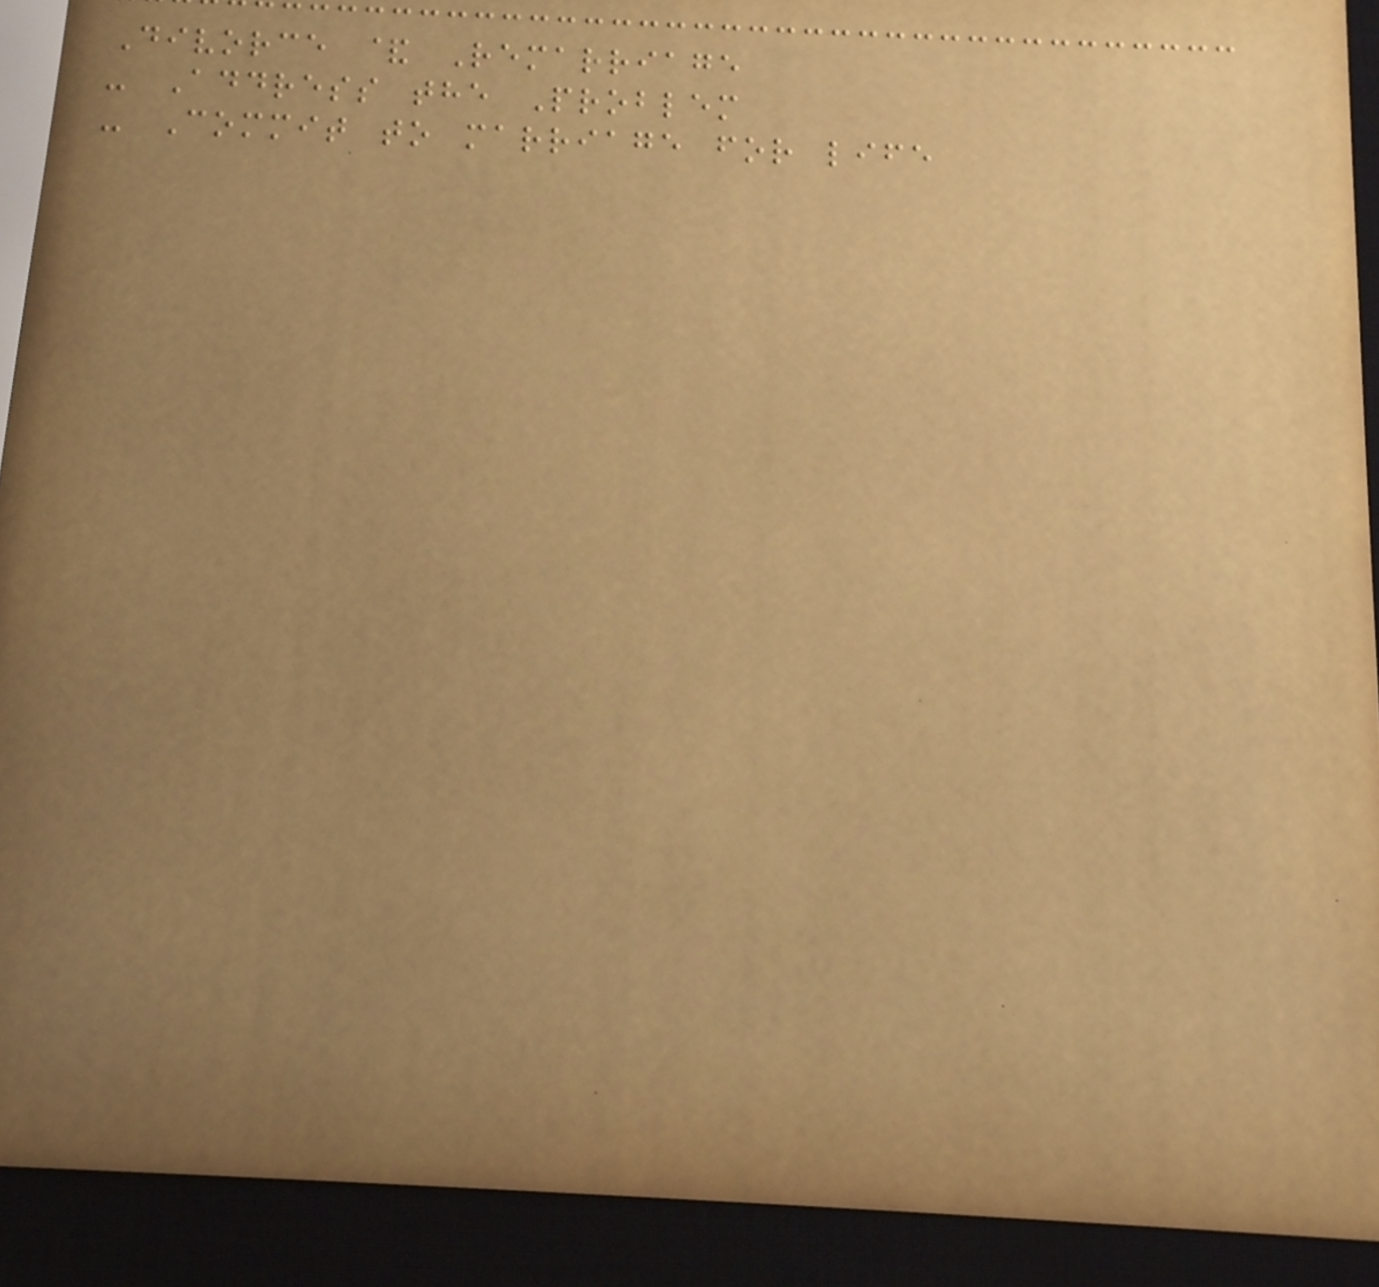Divorce & Remarriage
- Address the Problem
- Commit to marriage for life
